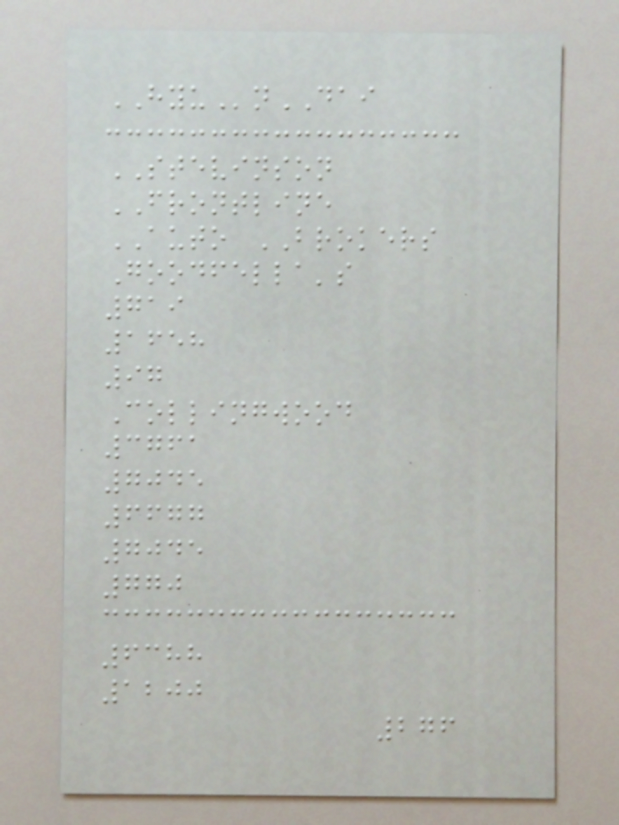HYUnDAI
STEVINSON
FRONTLINE
AUTO BROKERS
Goodfella's
719
1658
97
Collingwood
3761
7045
6677
7045
770
6388
1200
276
